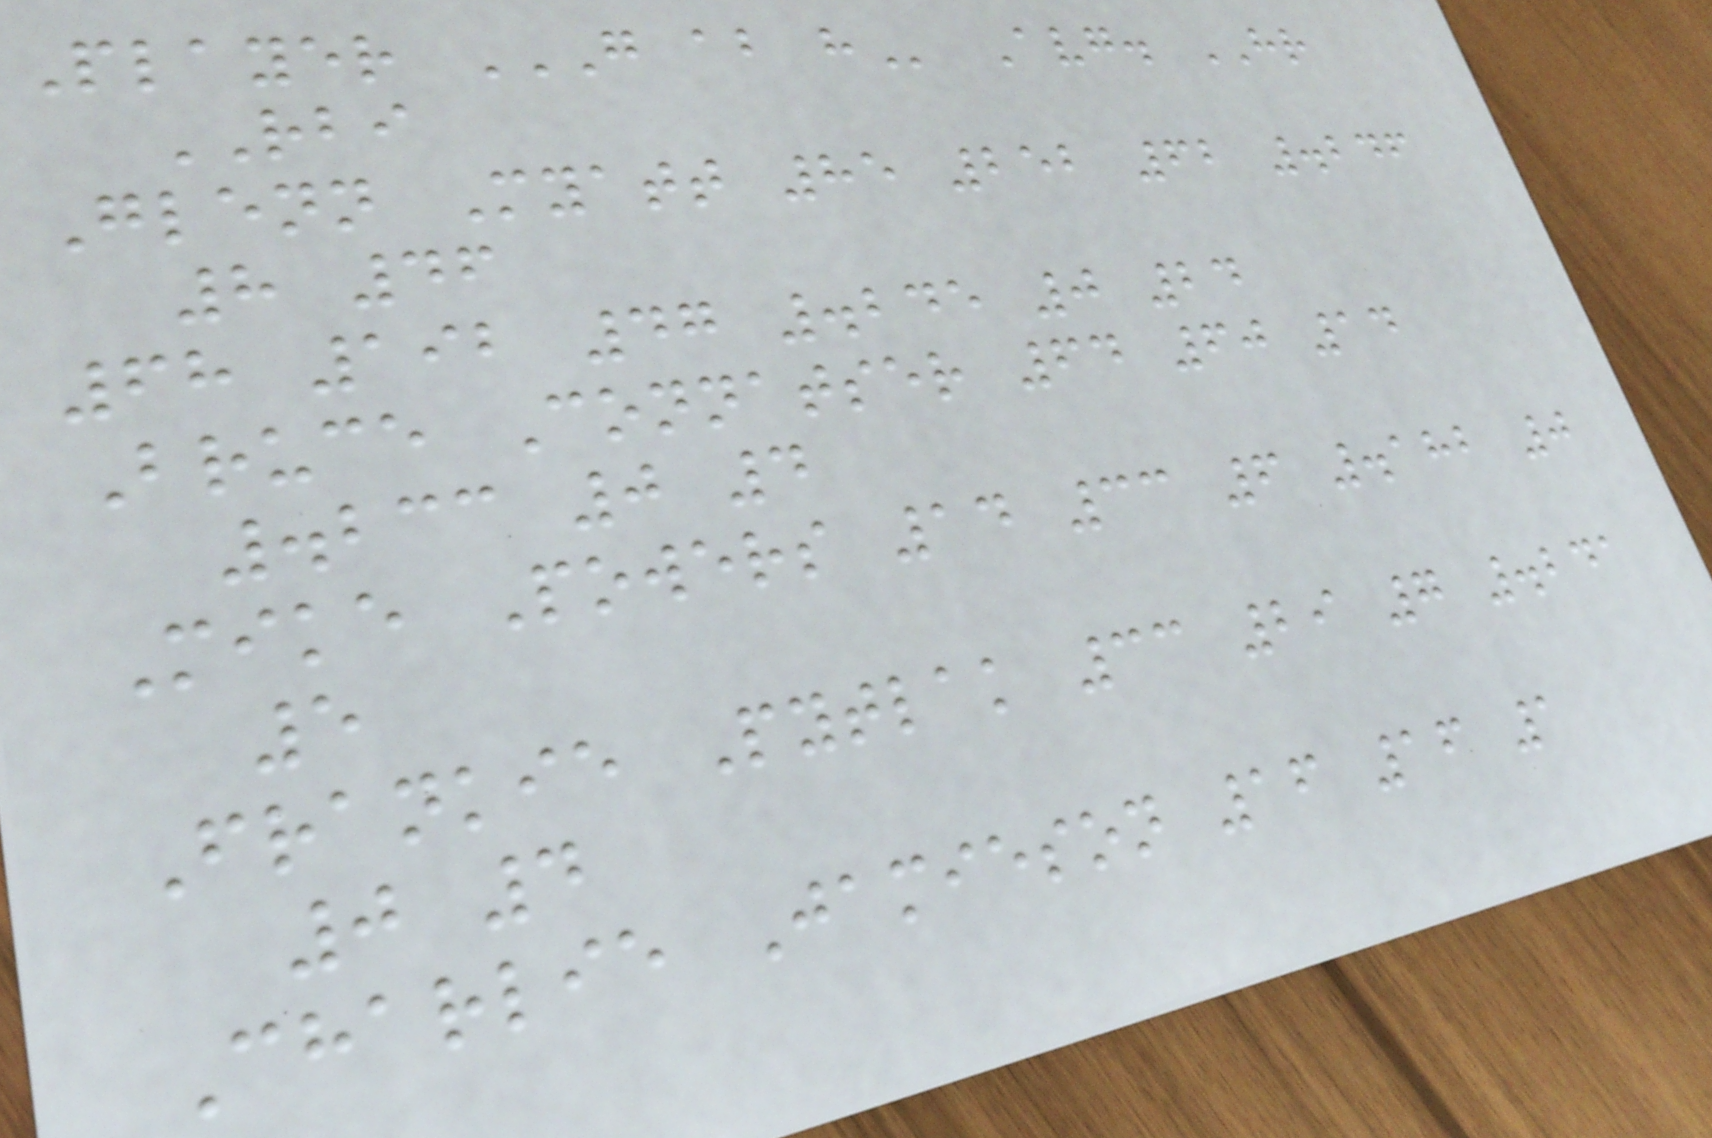Player G AB H Avg. HR
RBI
Glenn Myatt 85 252 62 .246
8 46
68 192 47 .245 0 24
Bruce Connatser 64 60 14
.233 0 4
Mike Powers 14 33 6 .182 0
5
Frankie Pytlak 33 29 7 .241
0 4
Charlie Jamieson 16 16 1
